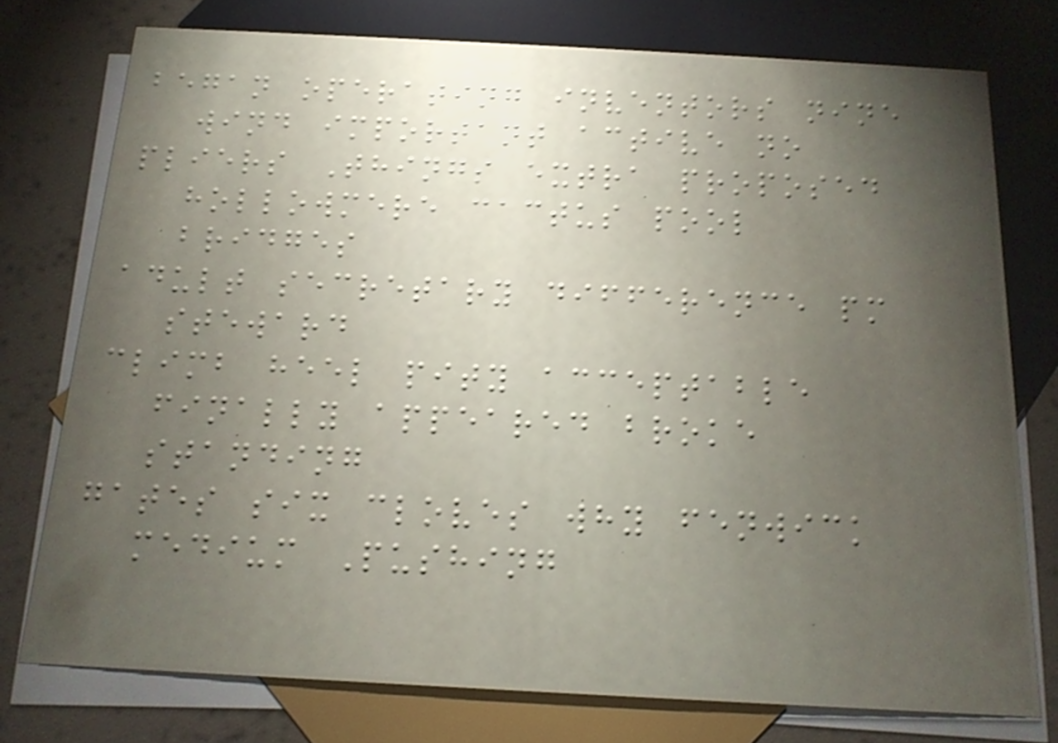began operating inventors nine
wind important active no
pliers Things extra proposed
hollowmere cactus pool
bridges
adult secretary difference pm
steward
climb heel pity acceptable
finally appeared broke
standing
gates six cloves why fenwick
medium Pushing
